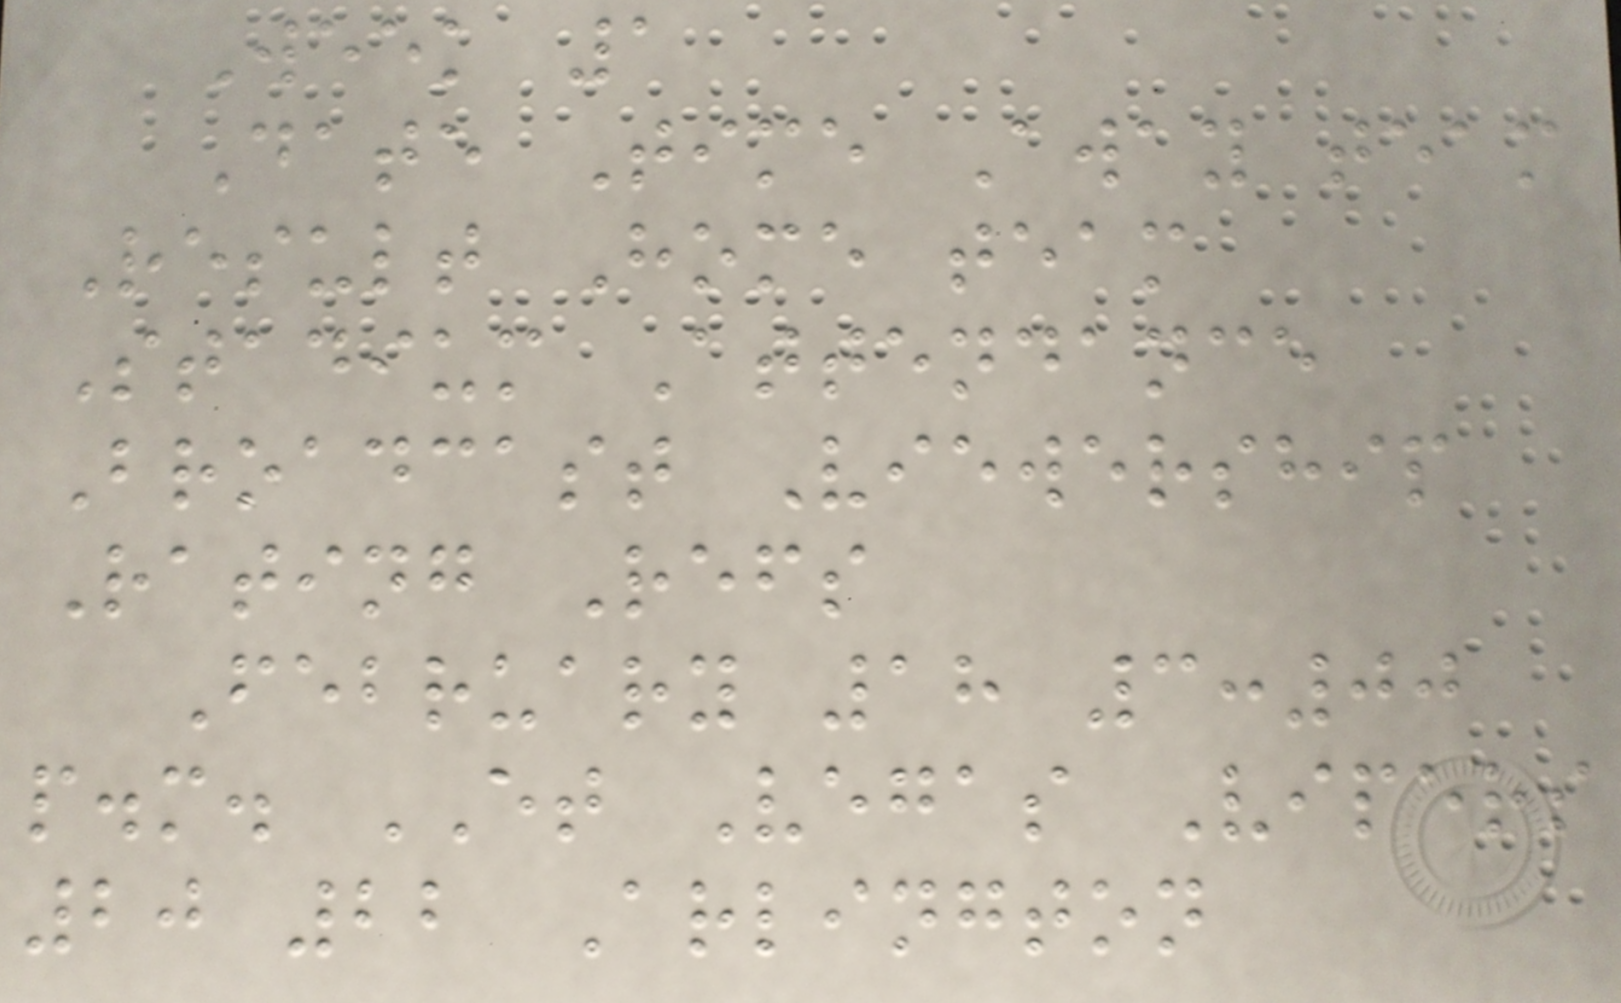Week 1
Date Time Away team
Result Home team
Stadium Attendance
Broadcast Viewership
Rating Refs
February 18 3:00
p.m. ET Vegas Vipers
20 22 Arlington
